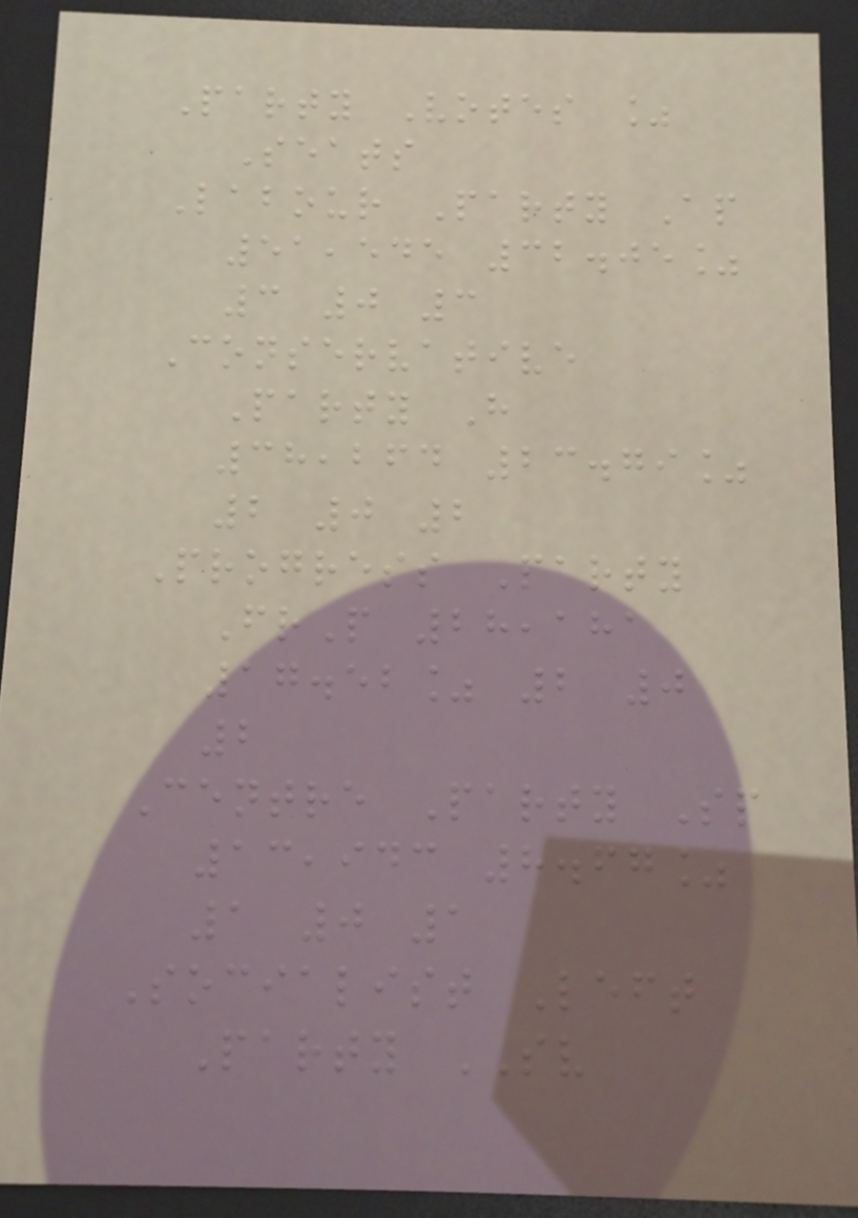Party Votes %
Seats
Labour Party Ap
51,545 32.05%
3 0 3
Conservative
Party H
38,264 23.79%
2 0 2
Progress Party
FrP 28,181
17.52% 2 0
2
Centre Party Sp
13,943 8.67%
1 0 1
Socialist Left
Party SV
